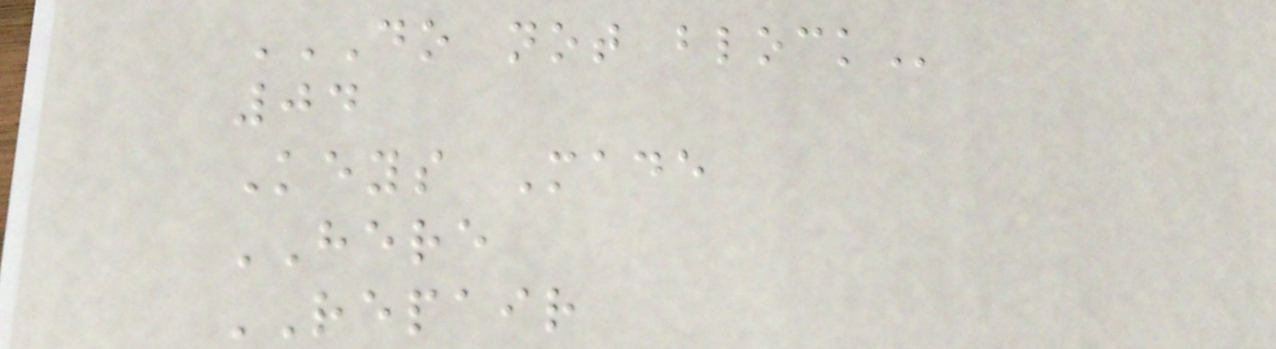DO NOT BLOCK
04
Keys Made
HERE
REPAIR
